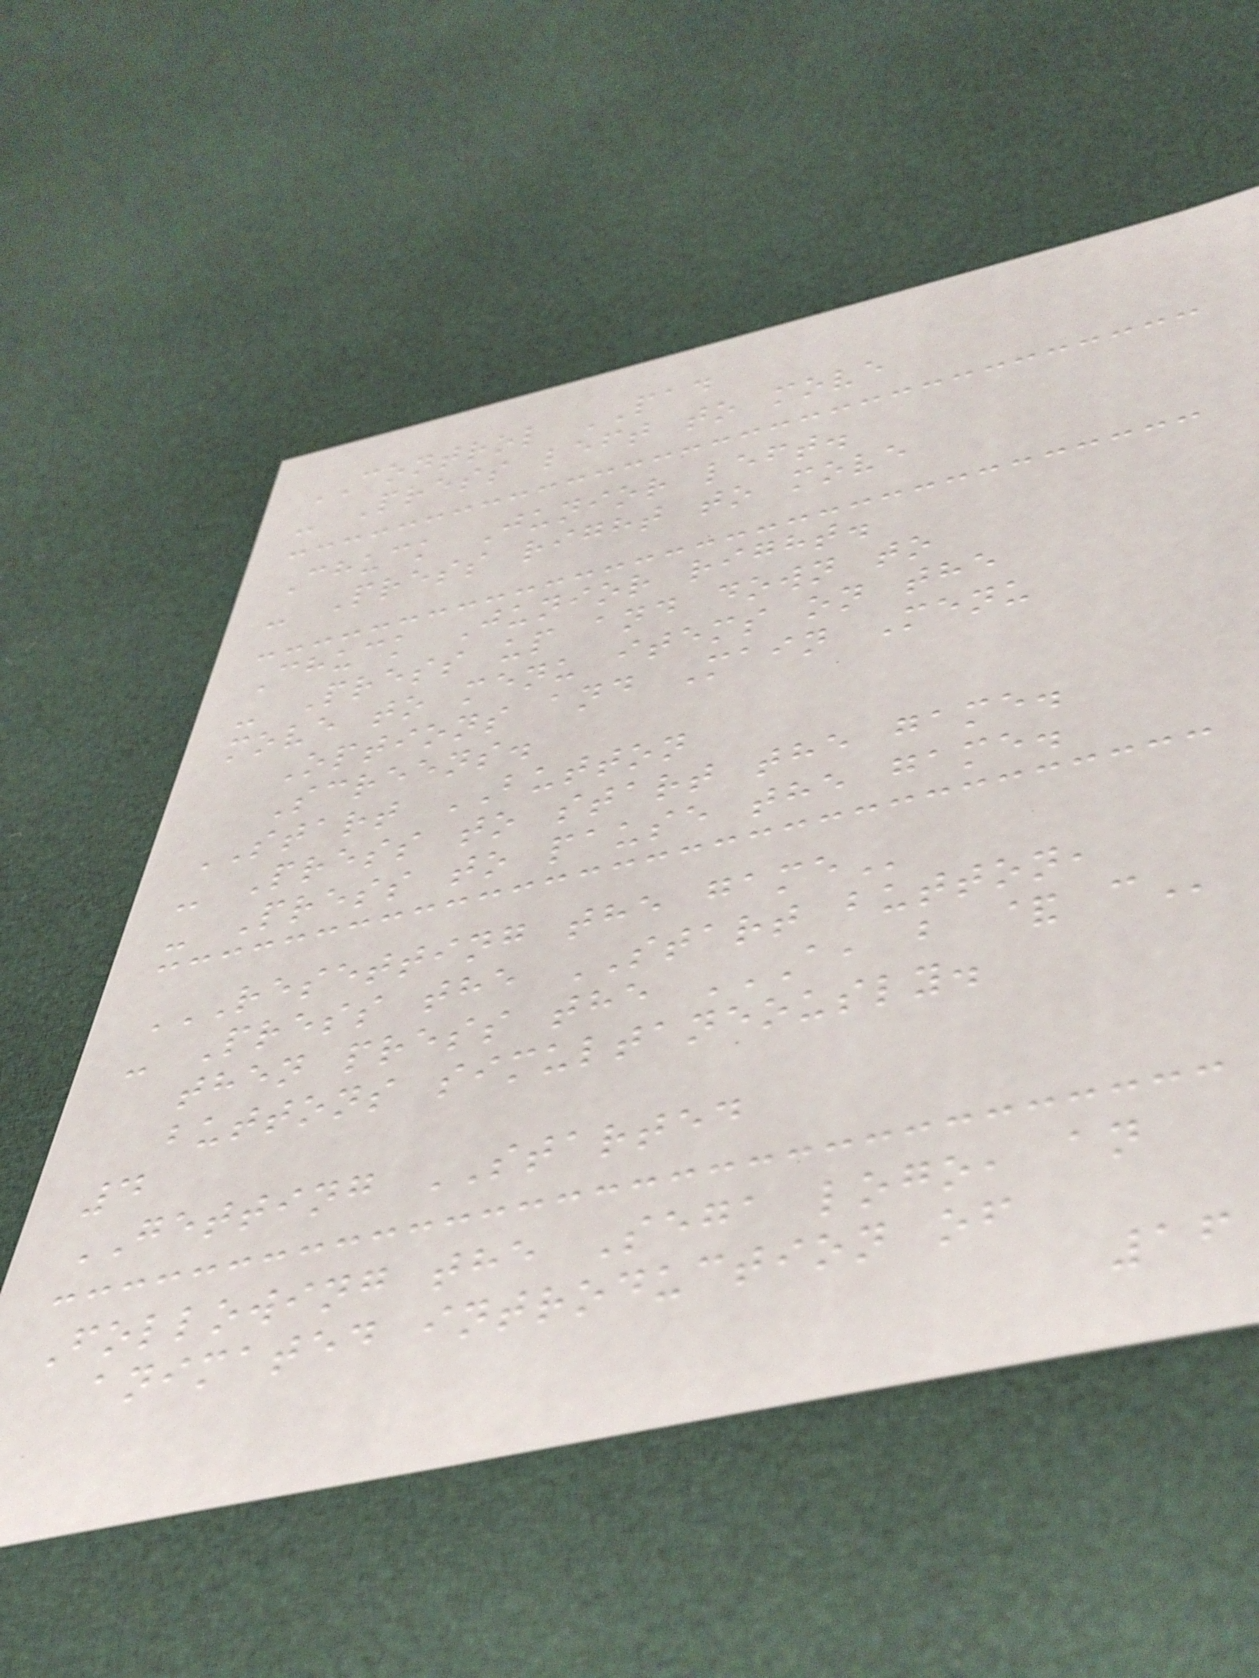CONTROL PAD
- Press left to move
Chuck Junior left.
- Press right to move
Chuck Junior right.
- Press up and down to
move to menu items on the
Options and Main Menu
Screens.
START BUTTON
- Press to start the game.
- Press to pause the game.
RESETTING THE GAME
- Press the START button,
then press the A, B & C
buttons simultaneously.
4
GETTING STARTED
Following the Sega logo, an
animated introduction of
16
